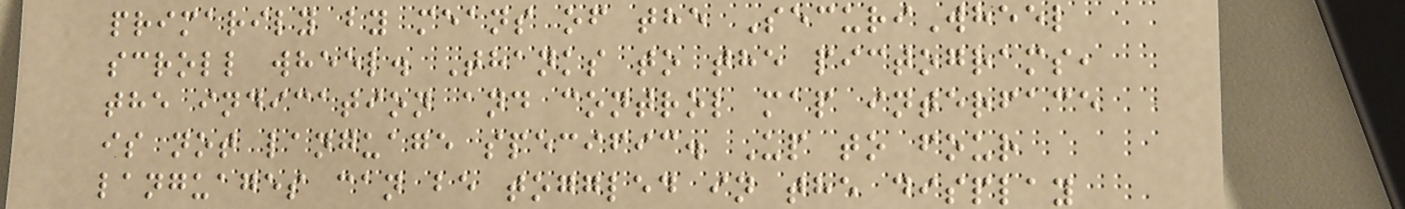primarily by means of the SecuriWheel
scroll wheel. Thanks to the pictograms,
the indication and control map interface
is not language specific. Up to four
languages can be toggled in the display
